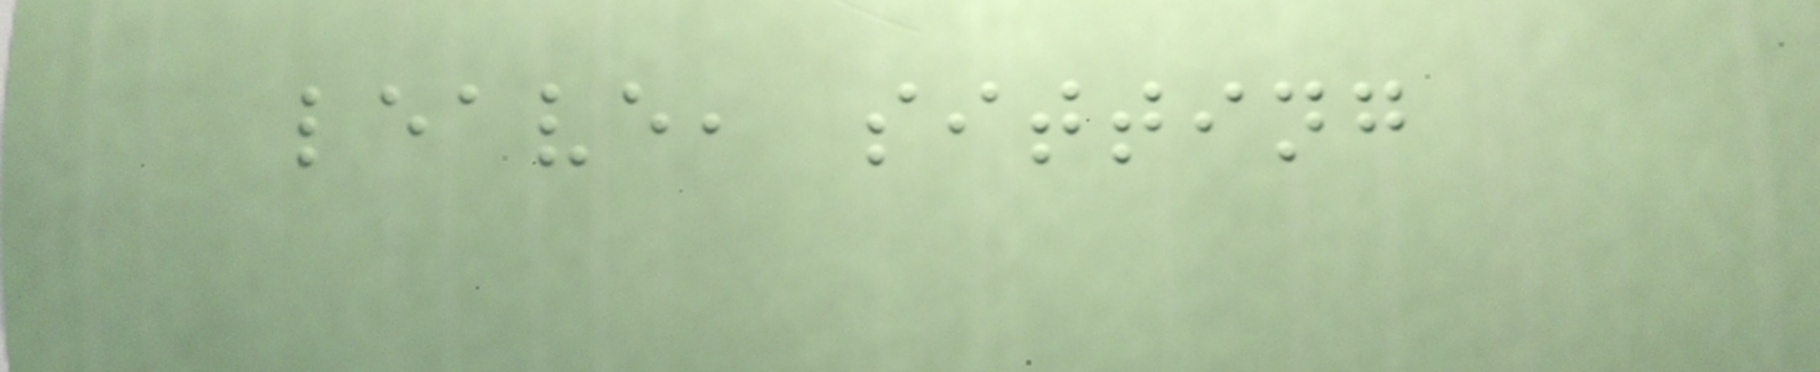leave, sitting
